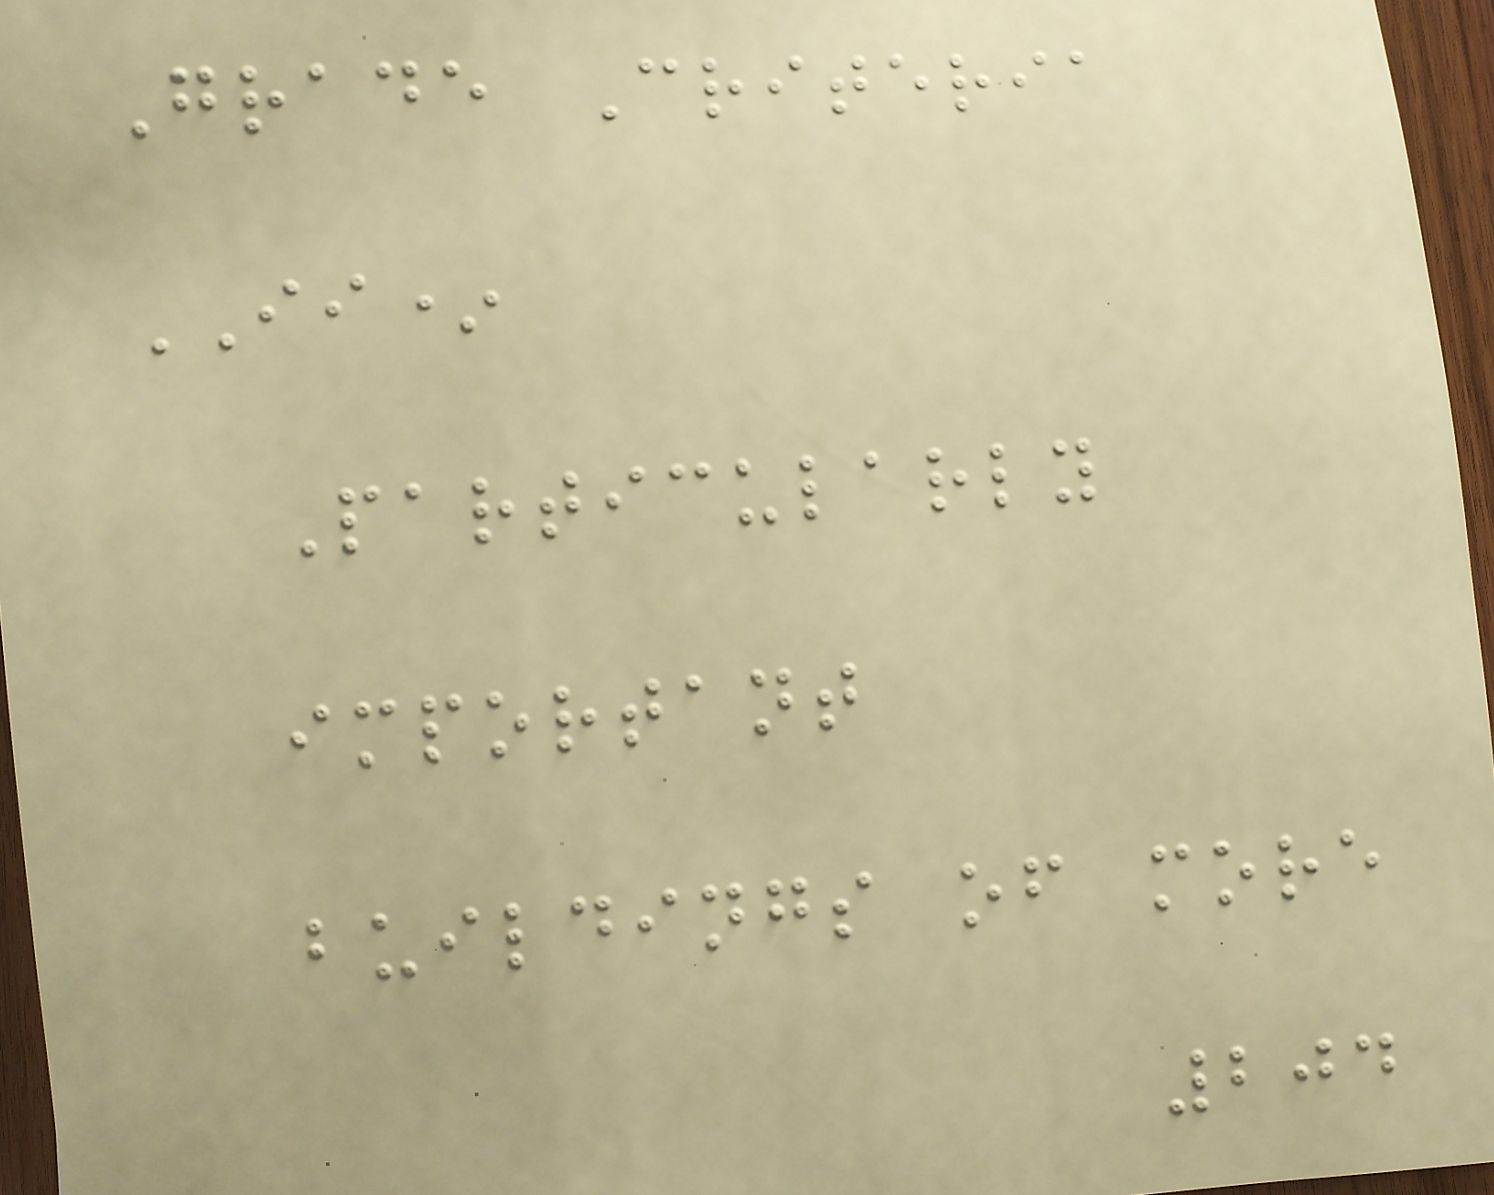Grade Criteria
II*
Particularly
important
buildings of more
204
